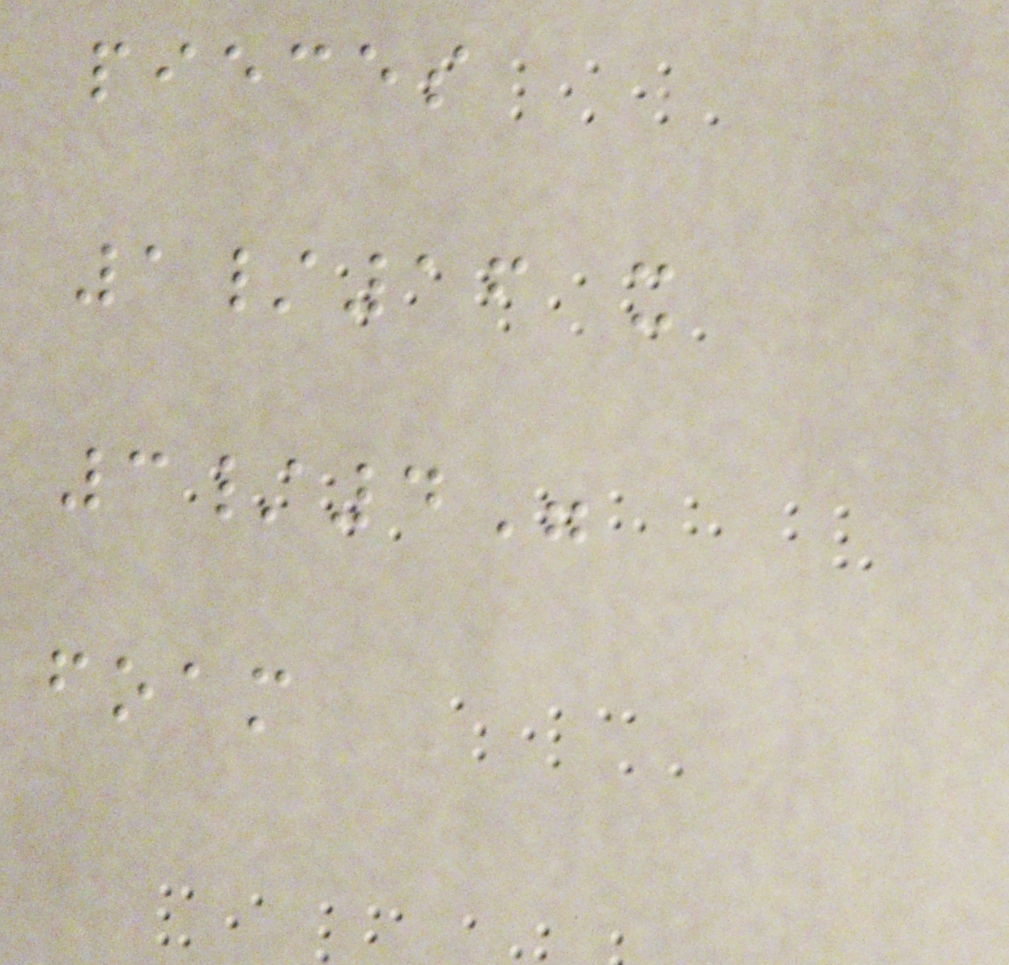pieces
1/16 x
3/4"
foam
